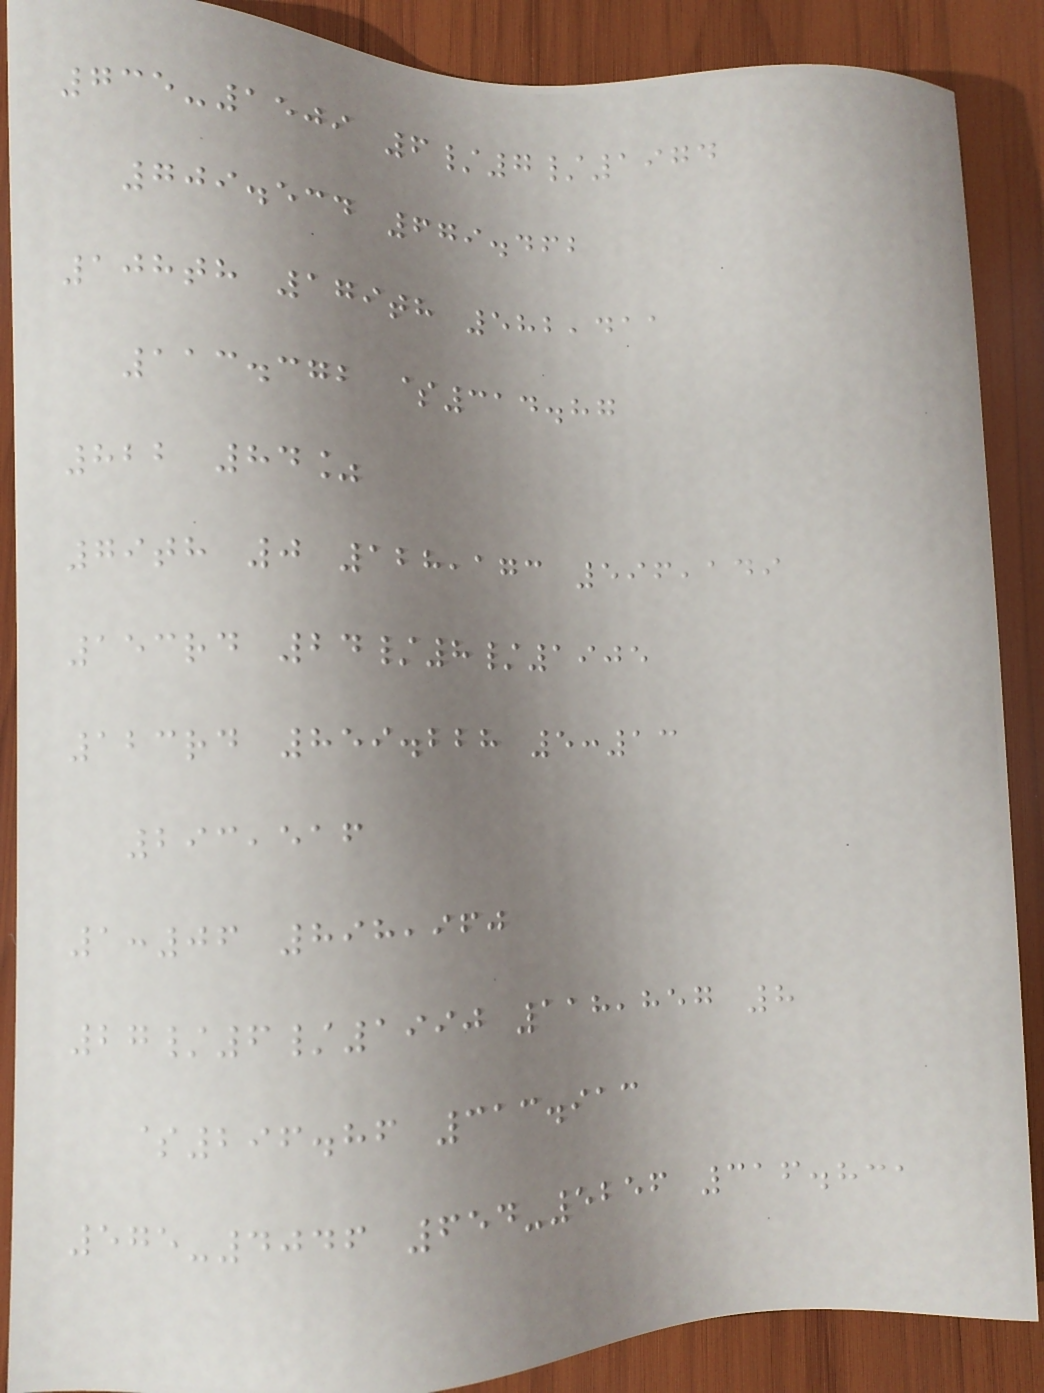735-1509 6/7/1974
709.534 679.462
108th 179th 582,411
113.372 $314.87
822 84%
79th 0 128,173 596,149
153rd 24/8/1905
123rd 859.228 5:13
293,516
1:06 898,960
27/6/1990 118,857 8
$296.86 313.913
575-4046 654-5256 316.831
